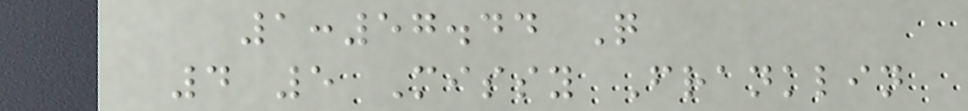1:57.44 Q
4 5 Missy Franklin
